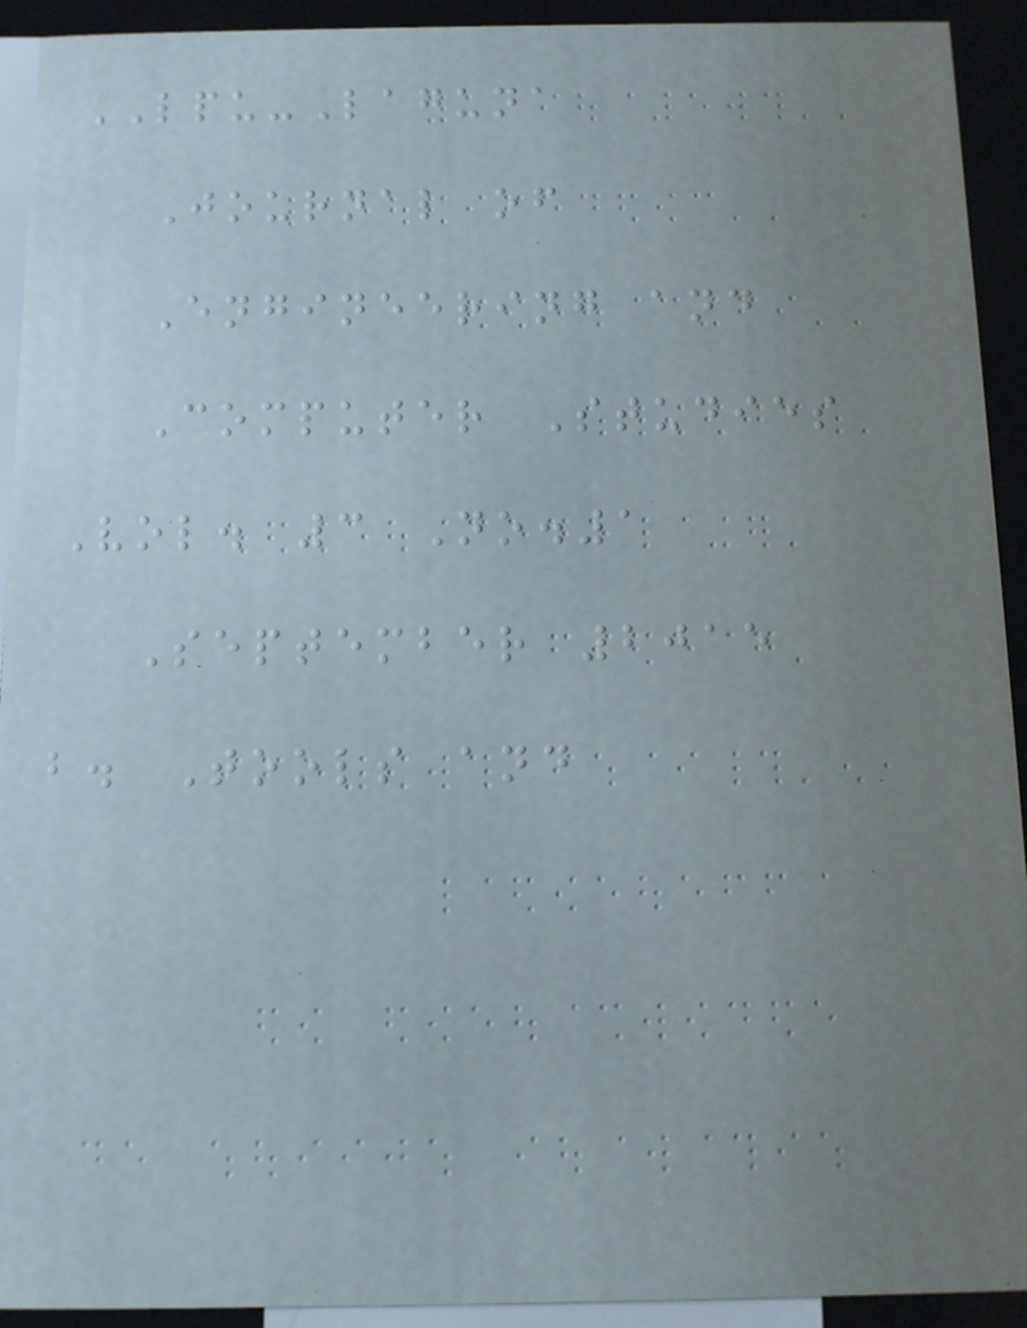LPU-Laguna
Journal of
Engineering and
Computer Studies
Vol. 3 No.1
September 2015
b. Tools and
